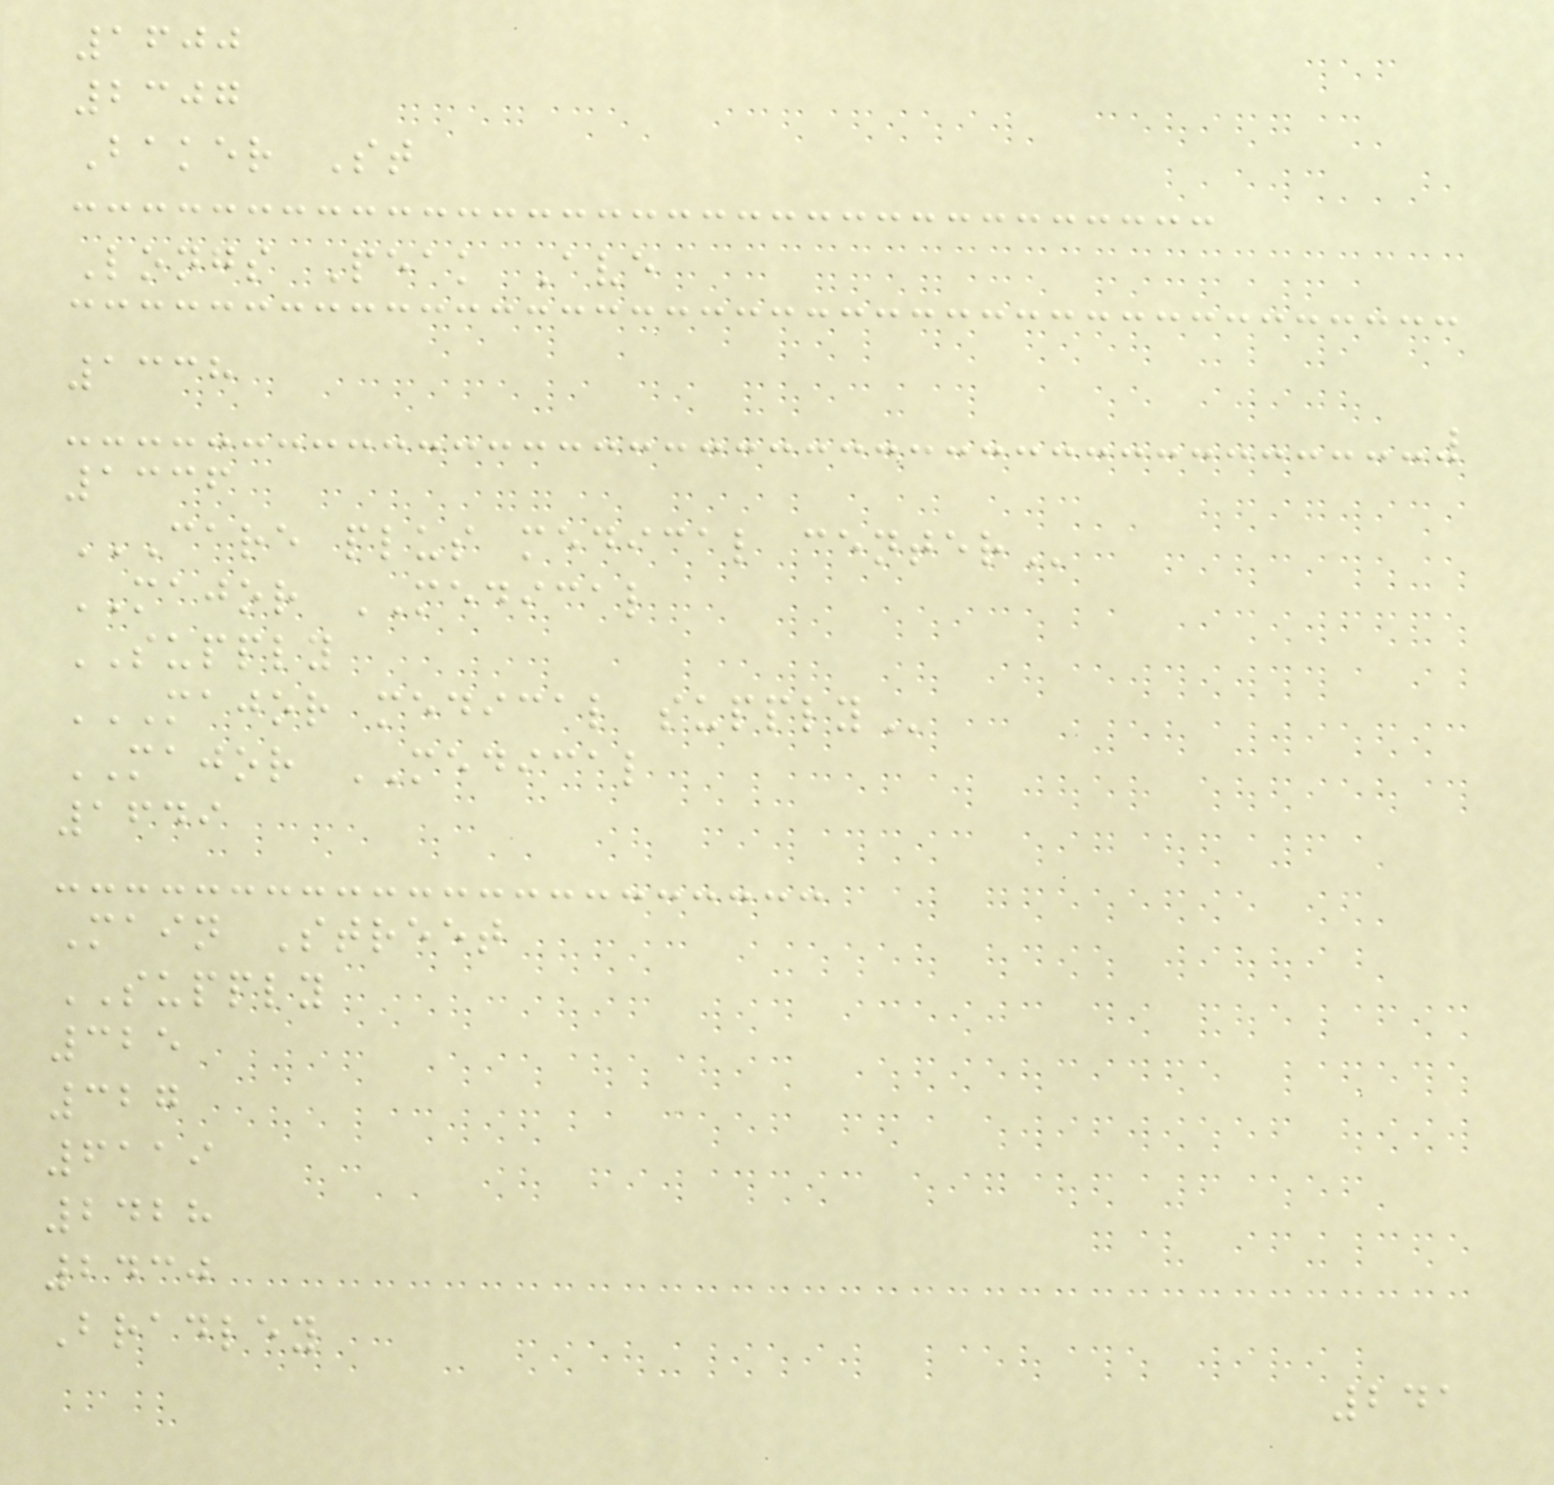1600
2307
Baker St
Longs Peak Ave
1338
1336
CARE PLUS MEDICAL CENTER
MAJOR MEDICAL
SUPPLY
MAJOR MEDICAL SUPPLY
MAJOR MEDICAL
1649
Main Street
SUPPLY
325
327
6119
2428
2430
Bradley
241
